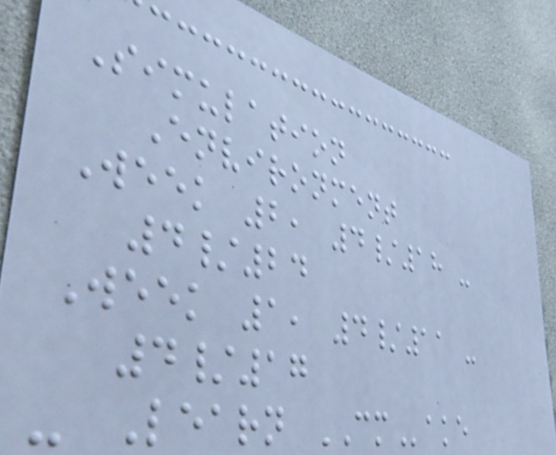Simulation
Environment
Week 2, 4/18 -
4/24
Week 1, 4/11 -
4/17
- Learn CMake
